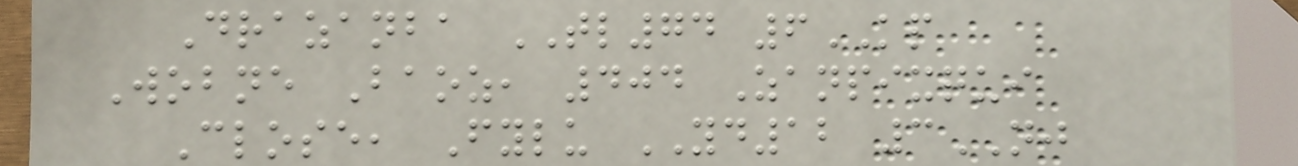Drazanba TL74 6KP
Wobne Baoz, 404 Zanpixqui
Close, Fylu YD12 3NJ
